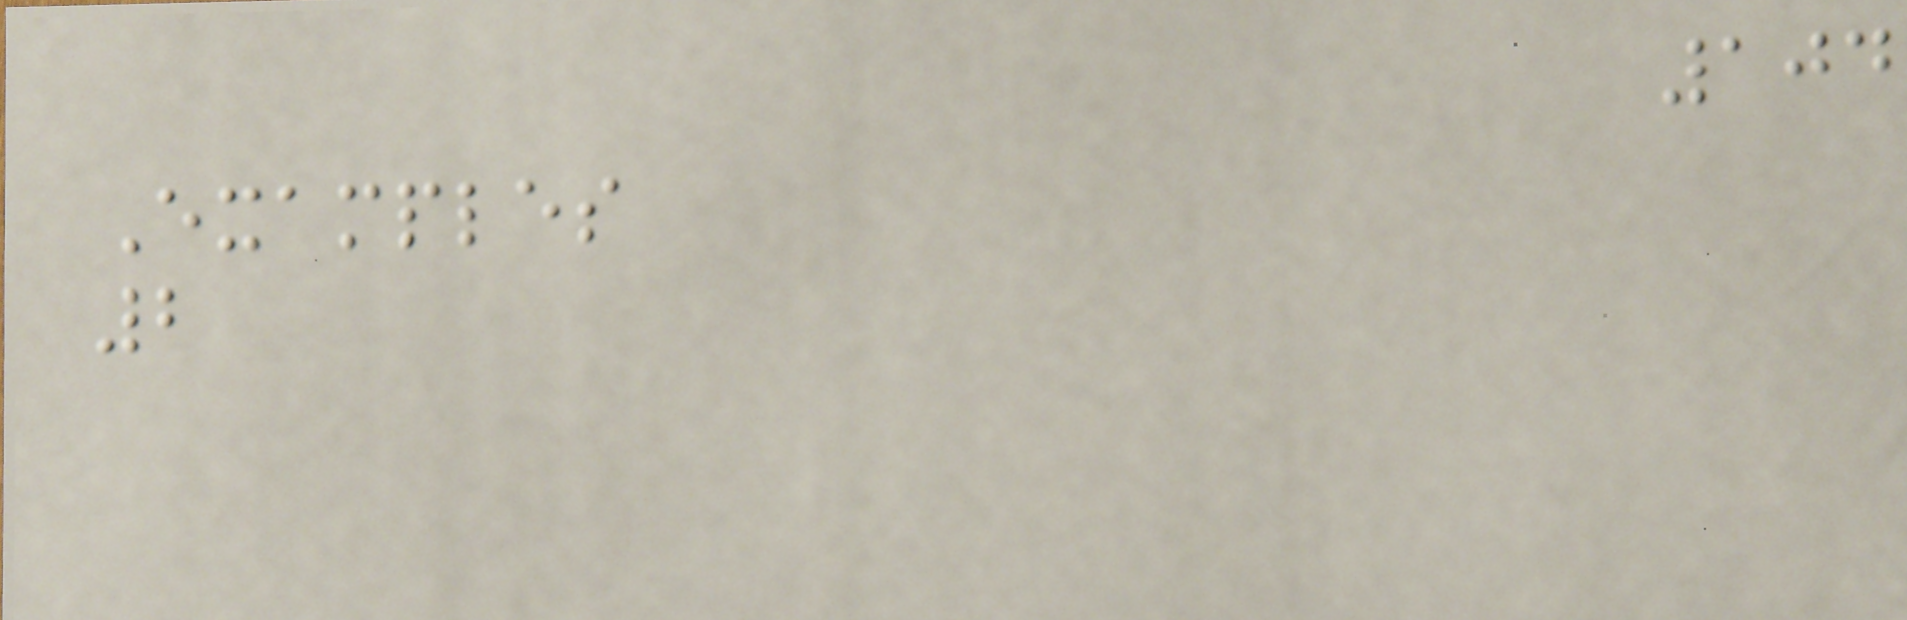104
Examples
2
